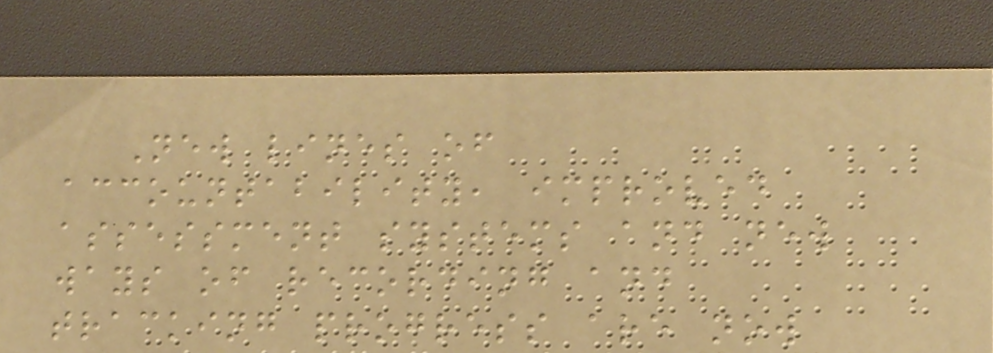New lines of
accountability, improved
assessment systems and new
ways of recording and
tracking progress are now
